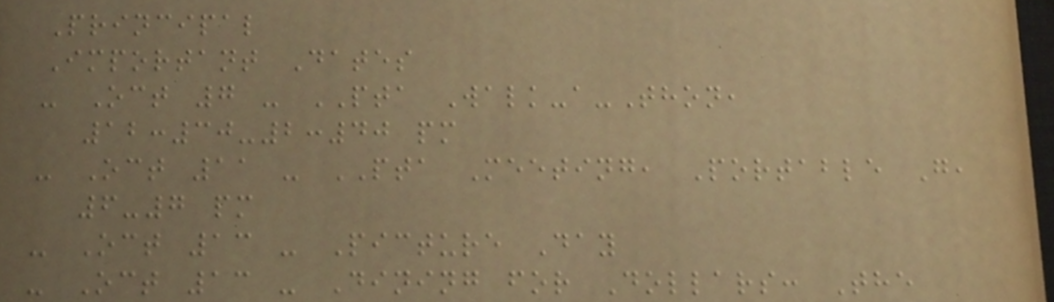Principal
Important Dates
- Oct 7 - PTA Walk-a-Thon,
12:30-2:40 pm
- Oct 11 - PTA Meeting, Portable G,
6-7 pm
- Oct 13 - Picture Day
- Oct 13 - Dining for Dollars: The
